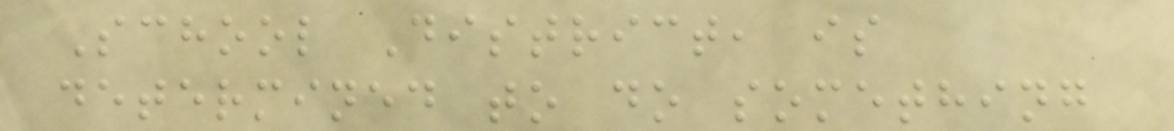School District, is
determined to do something
